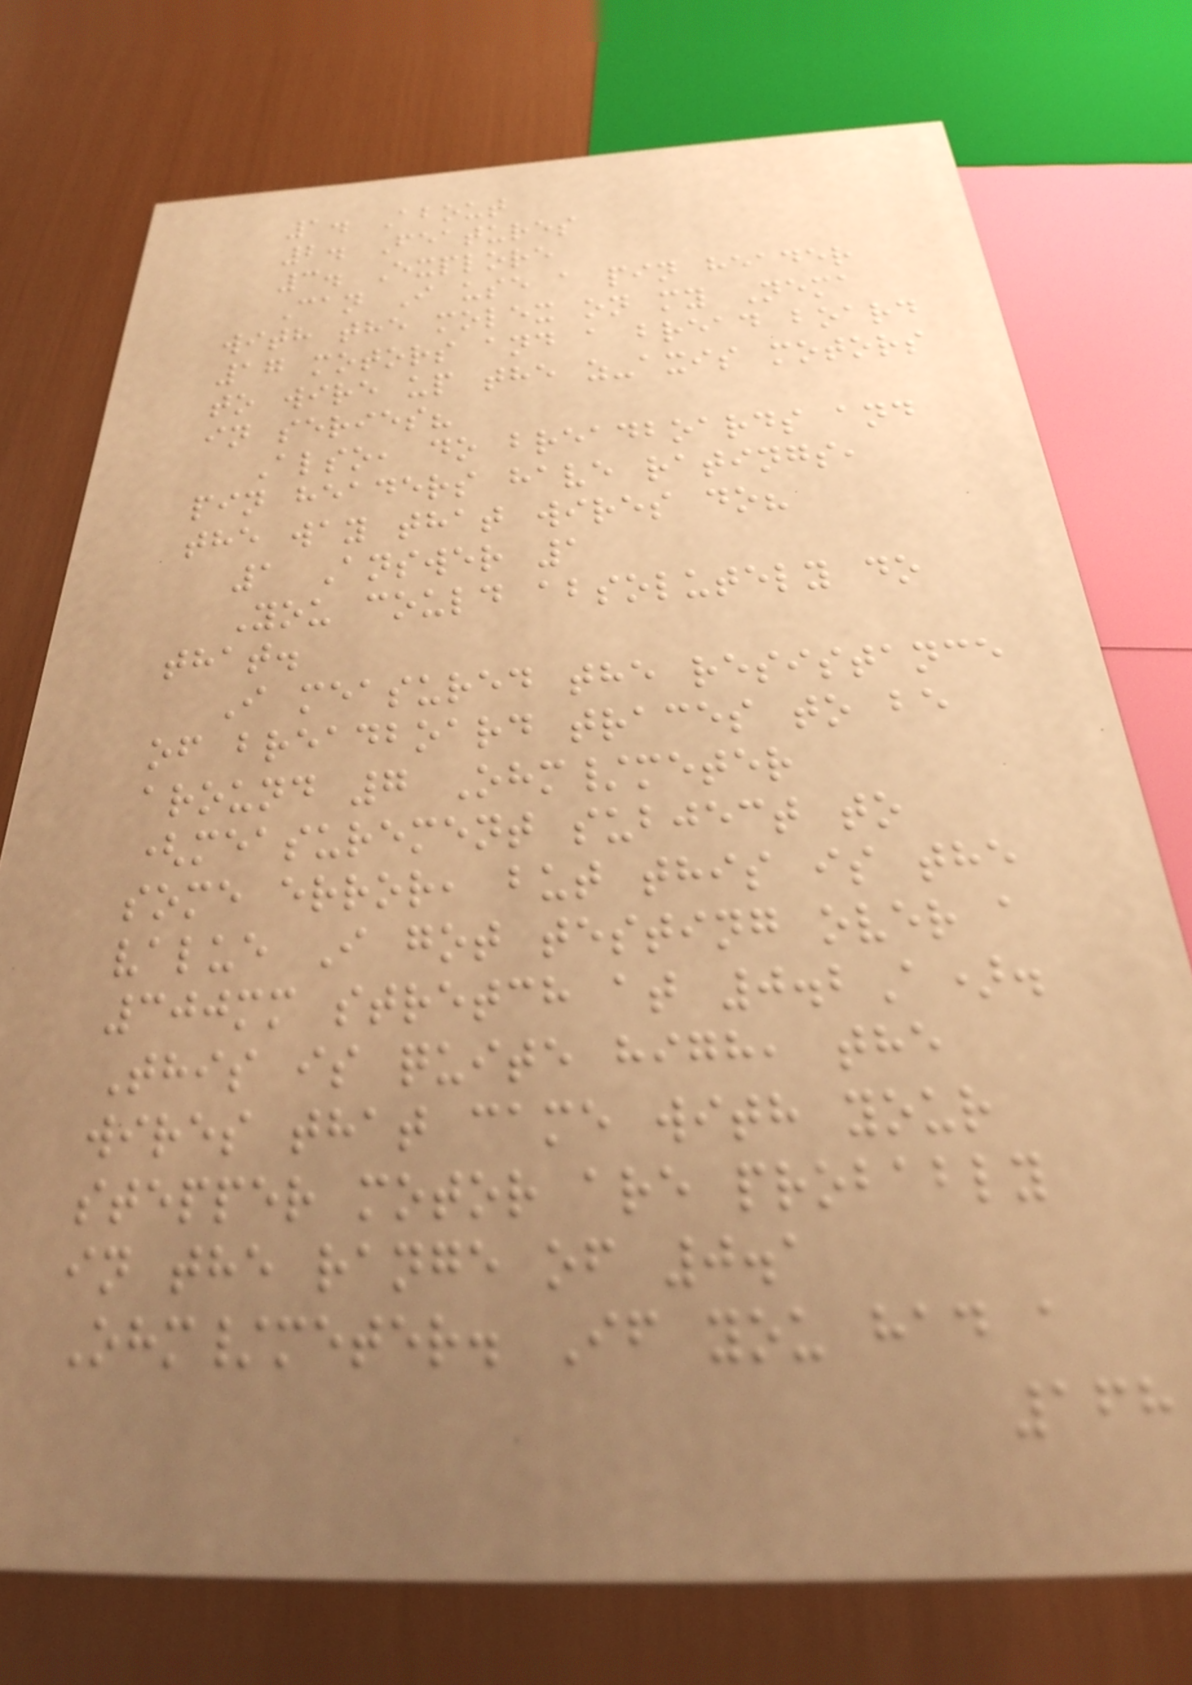1. About
2. Features
3. Explore
Can I use a pin header
with the molex on my Nema
17 motors and a bread board
to wire up the z-axis motors
in series?
Also, do breadboards and
pin headers have ratings,
the way that wires do?
1 Answer 1
You could absolutely do
that.
I measured the resistance
of breadboard traces to be
around 7 Ohm/meter
(measurement subject to
some error, but this is the
value I got testing over a
300mm stretch at 0.2A).
This is quite high, the
wires that came with your
stepper motor are probably
in the range of 0.1
Ohm/meter. If you had a
168
